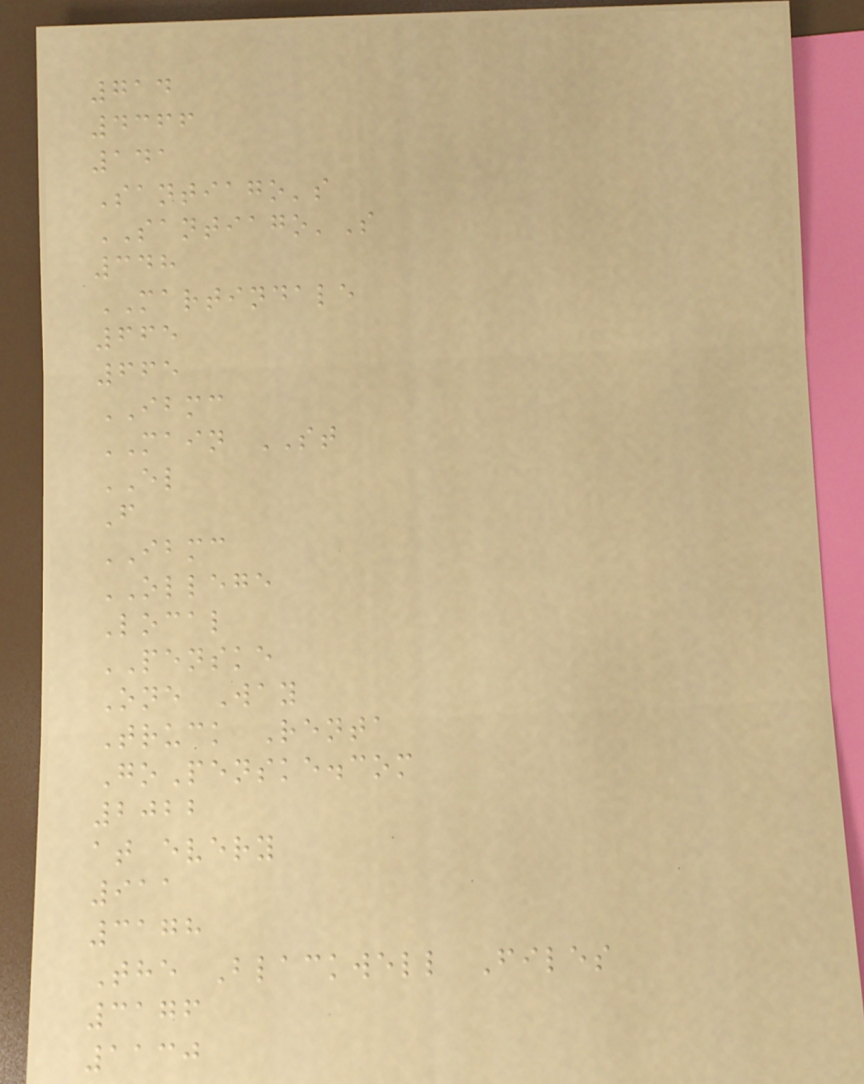714
4366
141
Santiago's
SANTIAGO'S
348
MARTINDALE
665
665
IBMC
MAIN ST
EL
F
IBMC
OLLEGE
Local
PENSKE
One Way
Truck Renta
GoPenske.com
2022
at every
911
3178
The Blackwell Files
3176
1130
